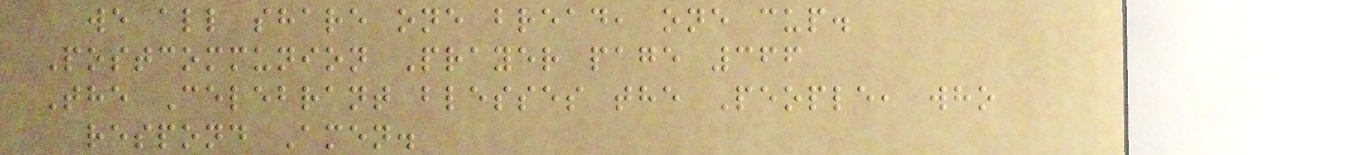we all share one bread, one cup.
Postcommunion Prayer page 366
The Celebrant blesses the People, who
respond Amen.
